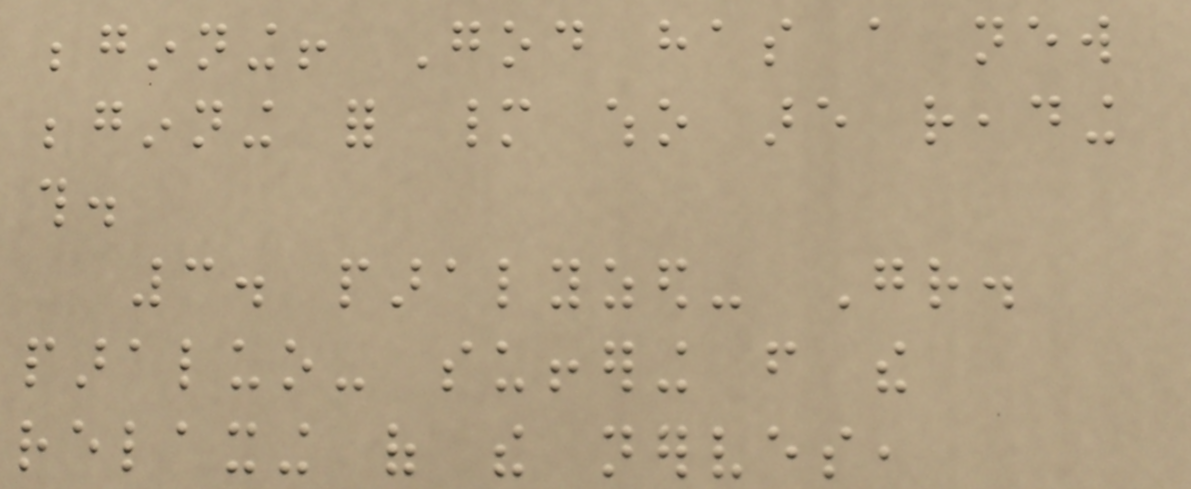beginning! God has a new
beginning for many who are reading
this.
3. paralyzed- Gr.
paraluo- suffering from the
relaxing of the nerves,
